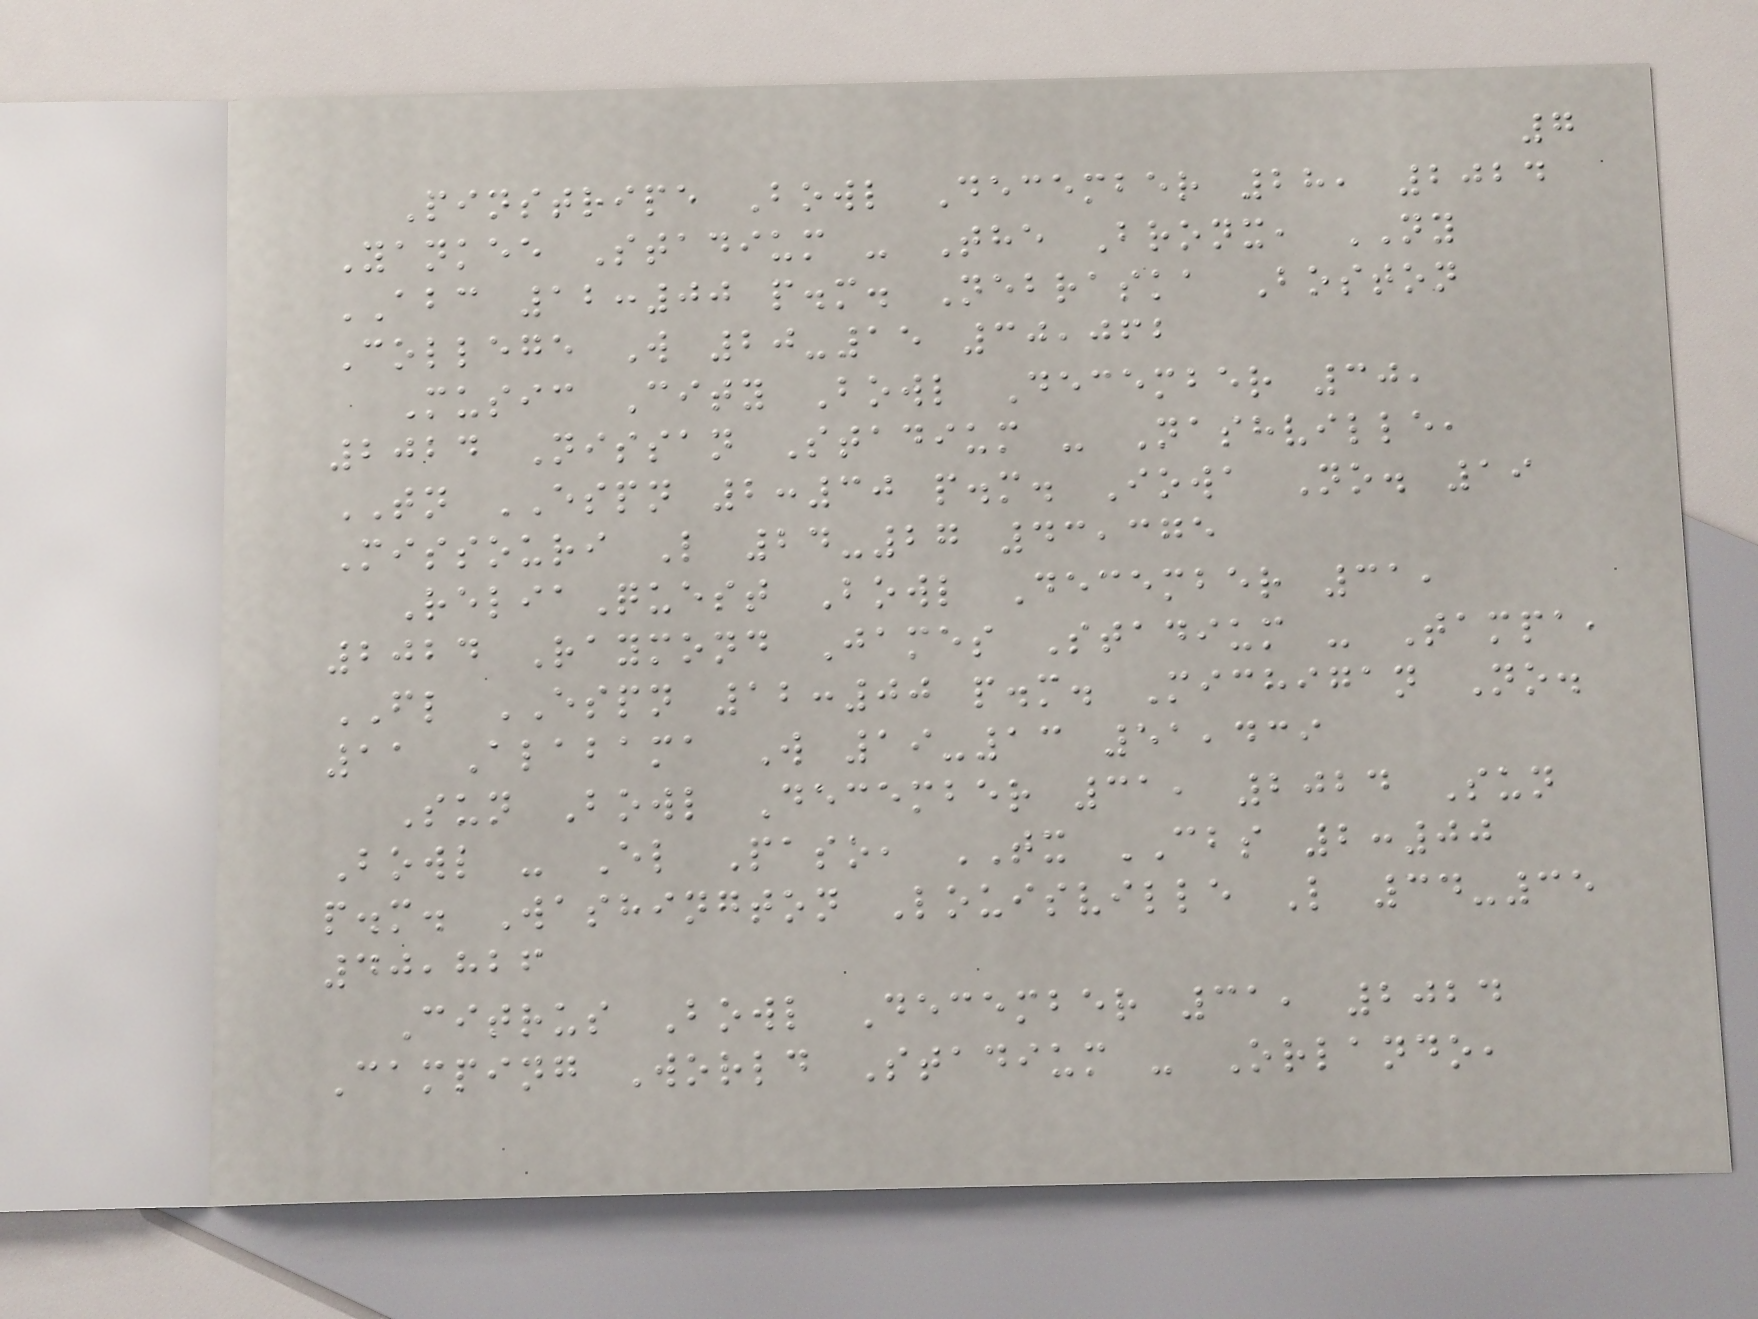7
Pinstripe Bowl December 28, 2024
Yankee Stadium - The Bronx, NY
ABC 12:00 p.m. Nebraska Boston
College W 20-15 30,062
Music City Bowl December 30,
2024 Nissan Stadium - Nashville,
TN ESPN 2:30 p.m. Iowa No. 19
Missouri L 24-27 43,375
ReliaQuest Bowl December 31,
2024 Raymond James Stadium - Tampa,
FL ESPN 12:00 p.m. Michigan No.
11 Alabama W 19-13 51,439
Sun Bowl December 31, 2024 Sun
Bowl - El Paso, TX CBS 2:00
p.m. Washington Louisville L 34-35
40,826
Citrus Bowl December 31, 2024
Camping World Stadium - Orlando,
